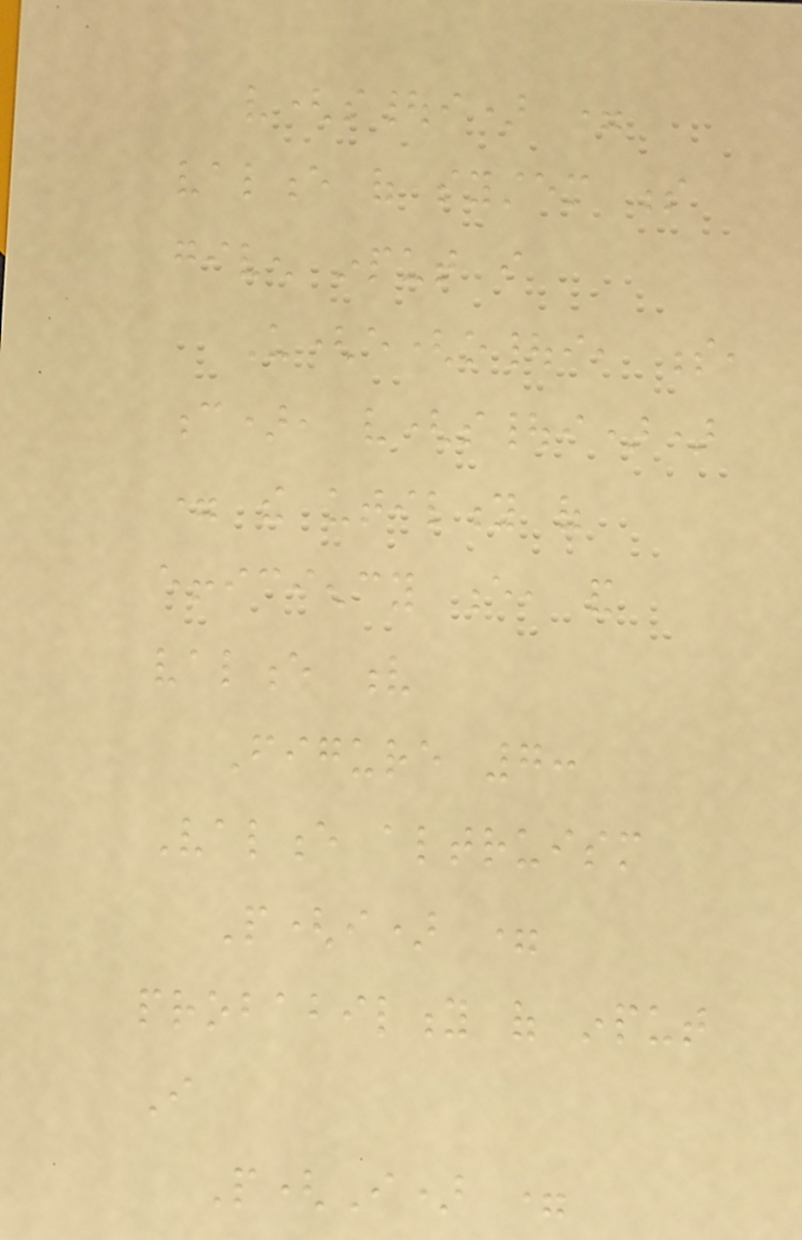v(s|i) =
valence of system s
given input i
U(e(o|i, s,
c), v(s|i))
= the utility of
efficiency e, and
valence v
Figure 7:
Valence altruism
P(i) =
probability of input
I
P(I) =
